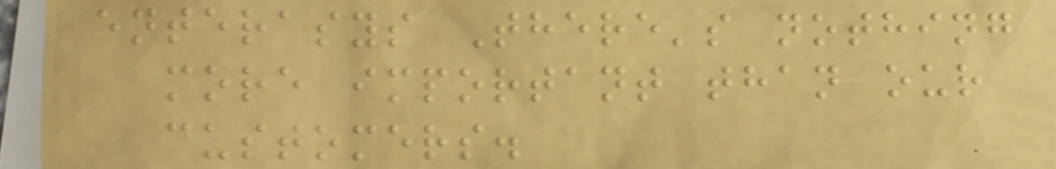enterasys There's nothing
more important than our
customers.
